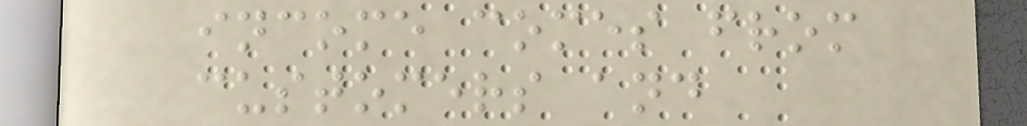income comes from
customers and
